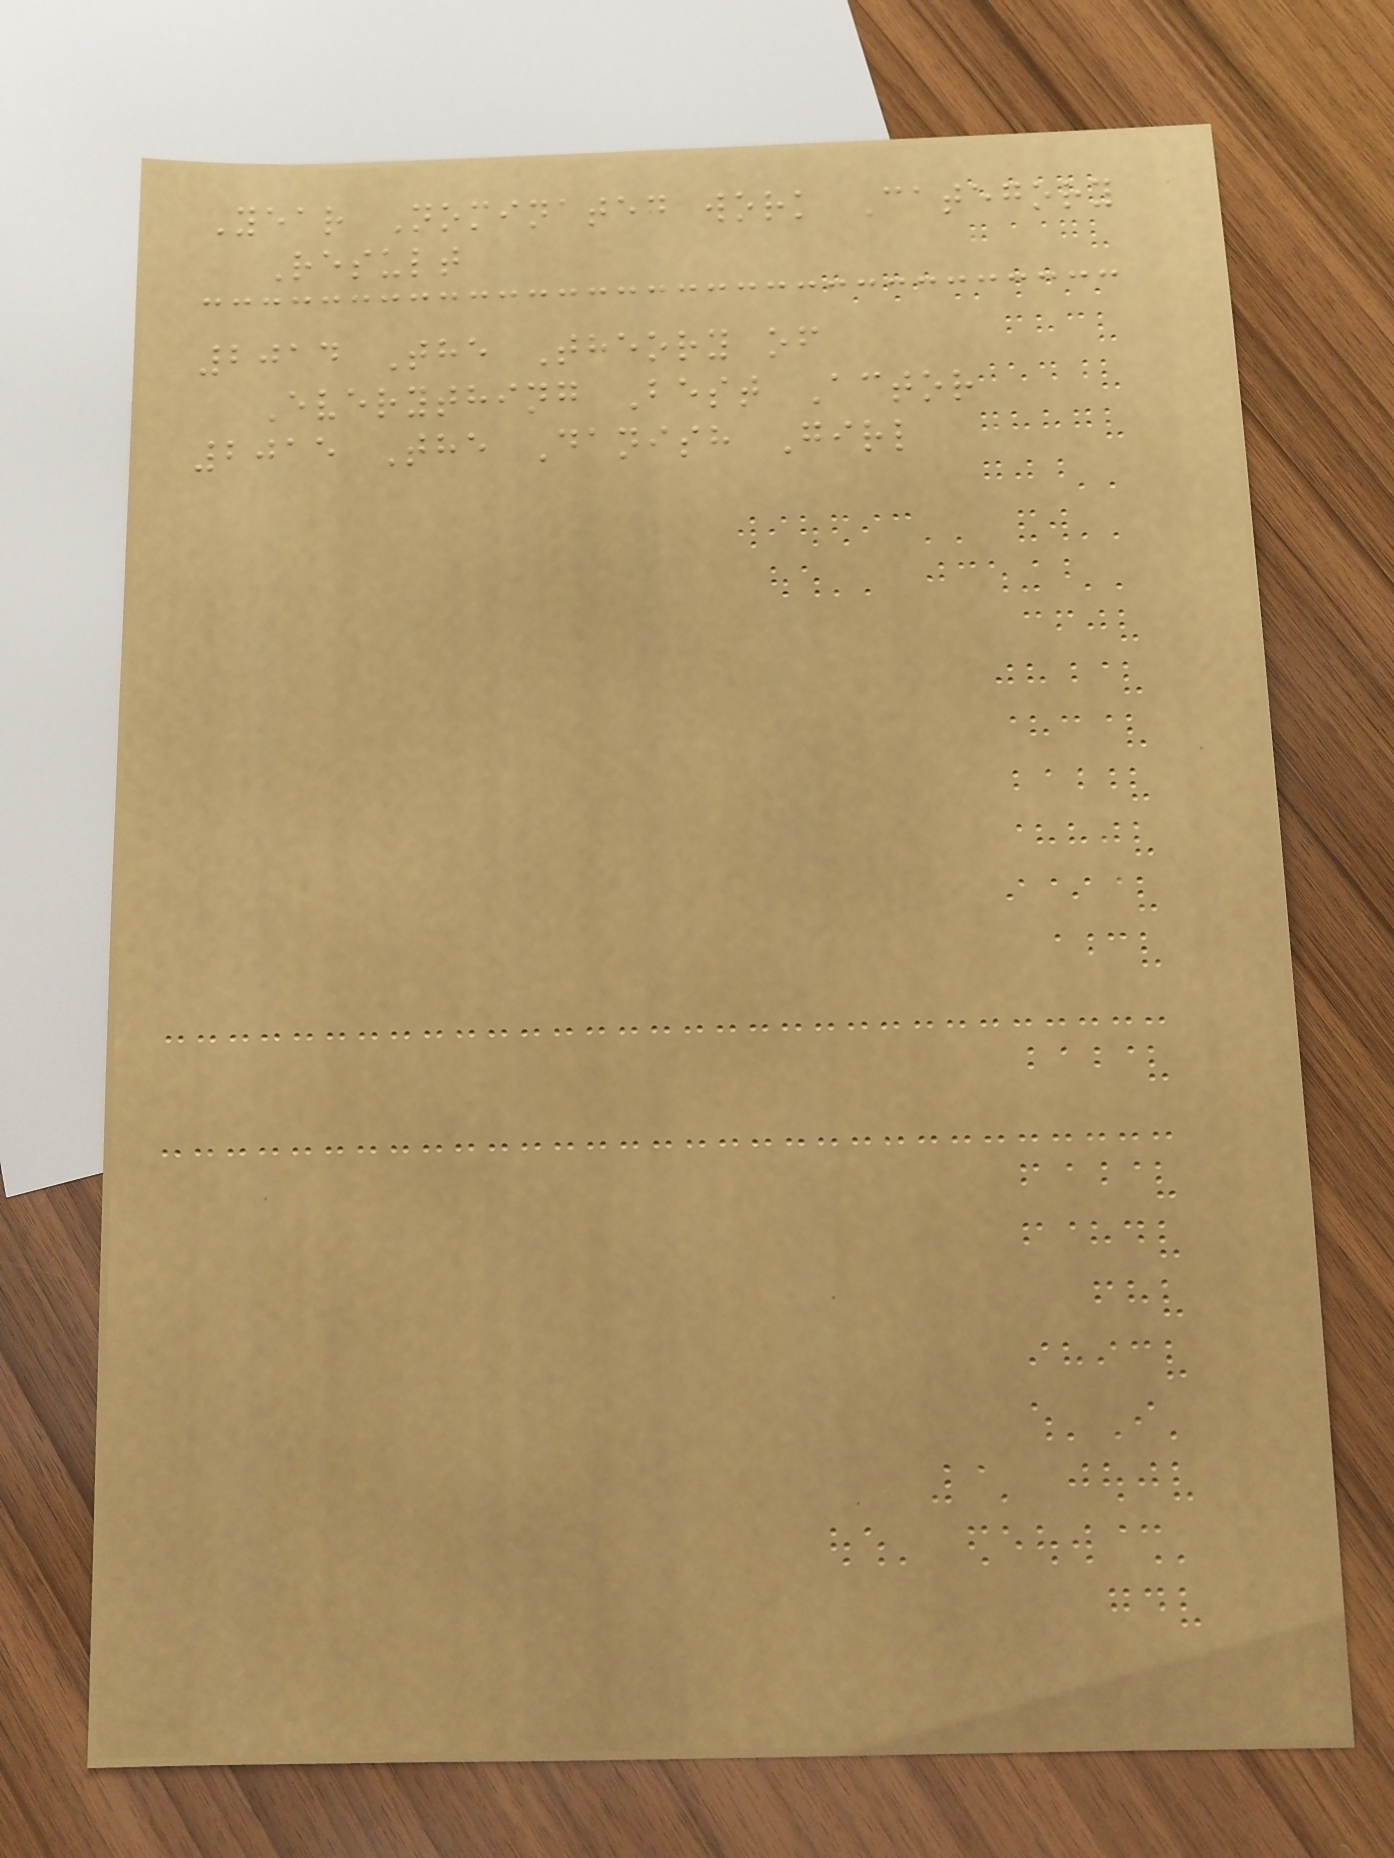Year Nominated work Category
Result
2014 The Theory of
Everything Best Actor
2015 The Danish Girl
